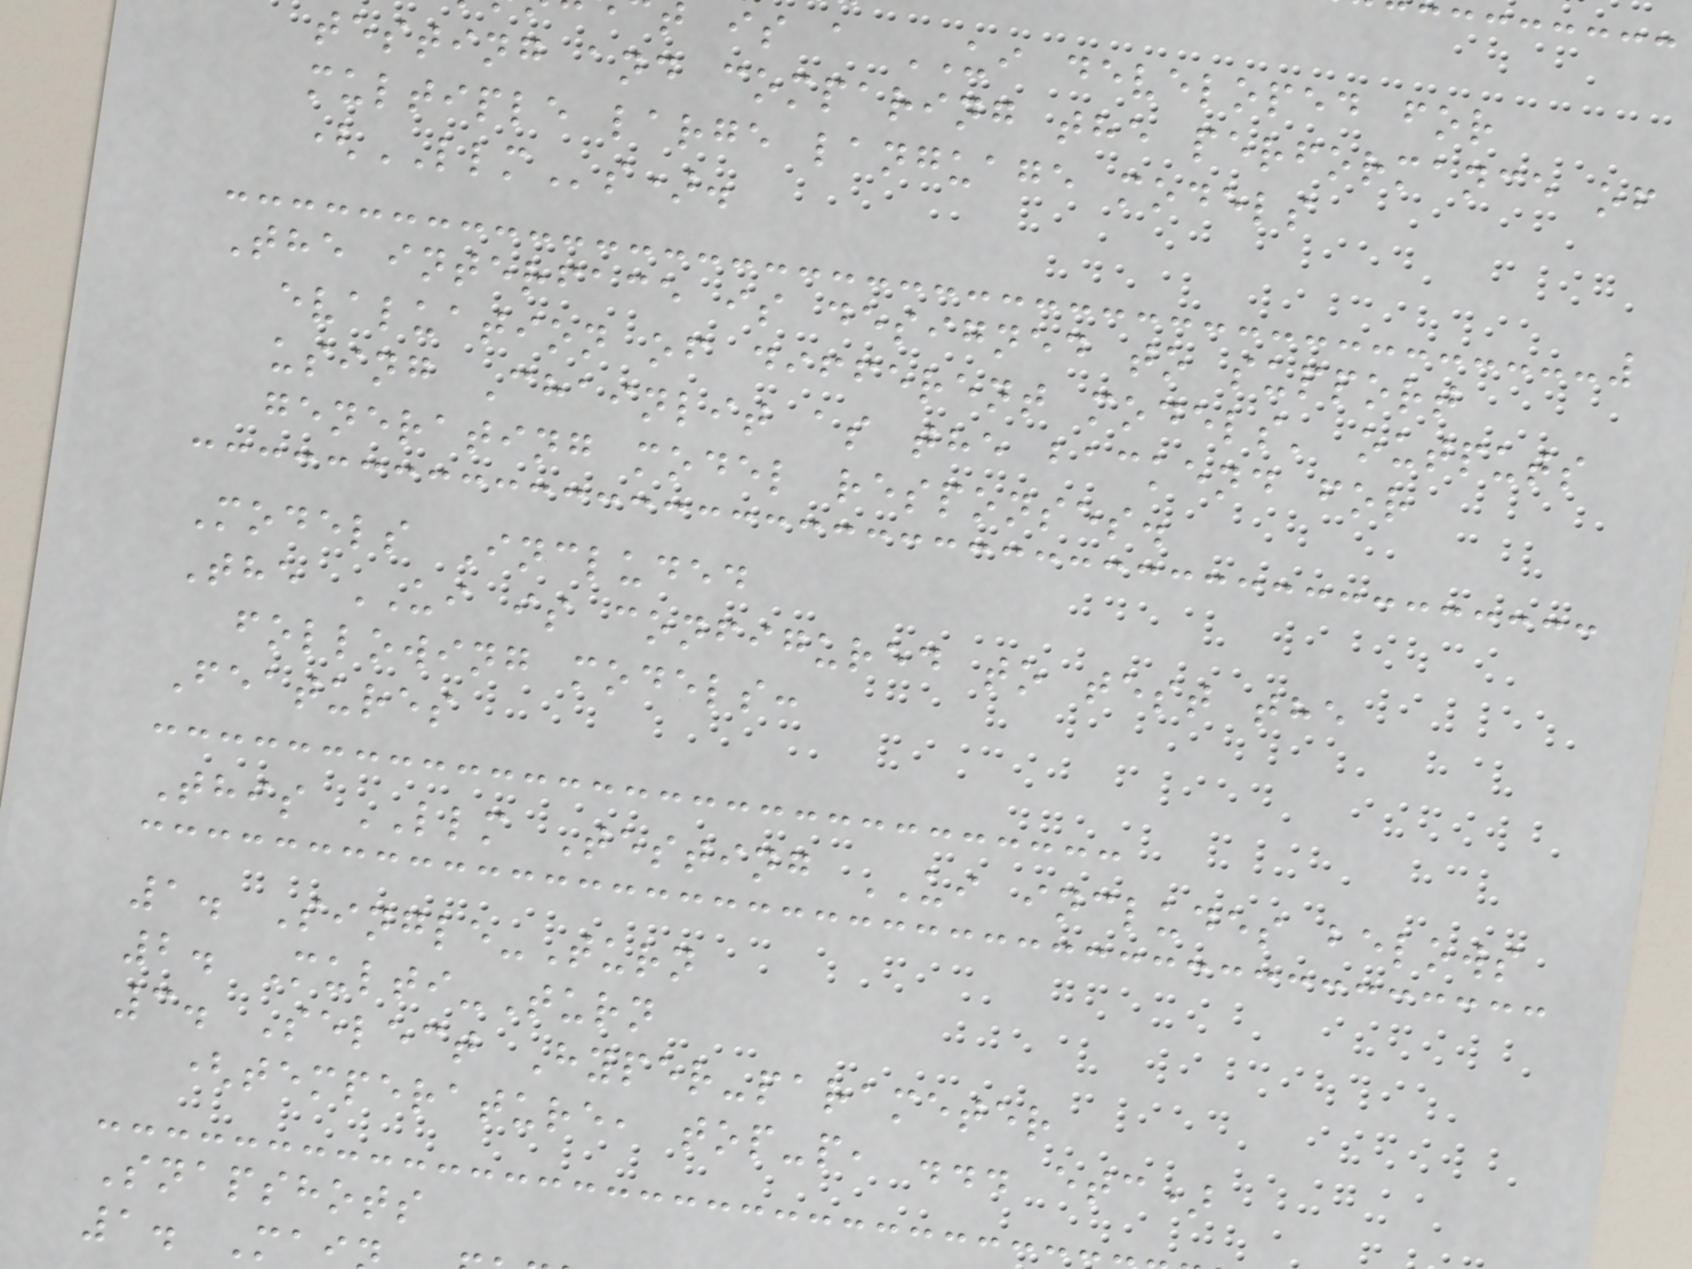is a UI developed for
testing and comparing the performance of
multiple large language models
(LLMs).
The interface is designed to support
evaluation of different models' outputs
using Chainlit as the backend for
generating model responses.
Models Included
The UI is configured to test the
following models:
Features
This LLM Testing UI includes belows
1. Single-Turn
2. Multi-Turn
3. Select Hyper-parameter
(temperature, top-p, ... etc)
Snapshots
1. Ma
